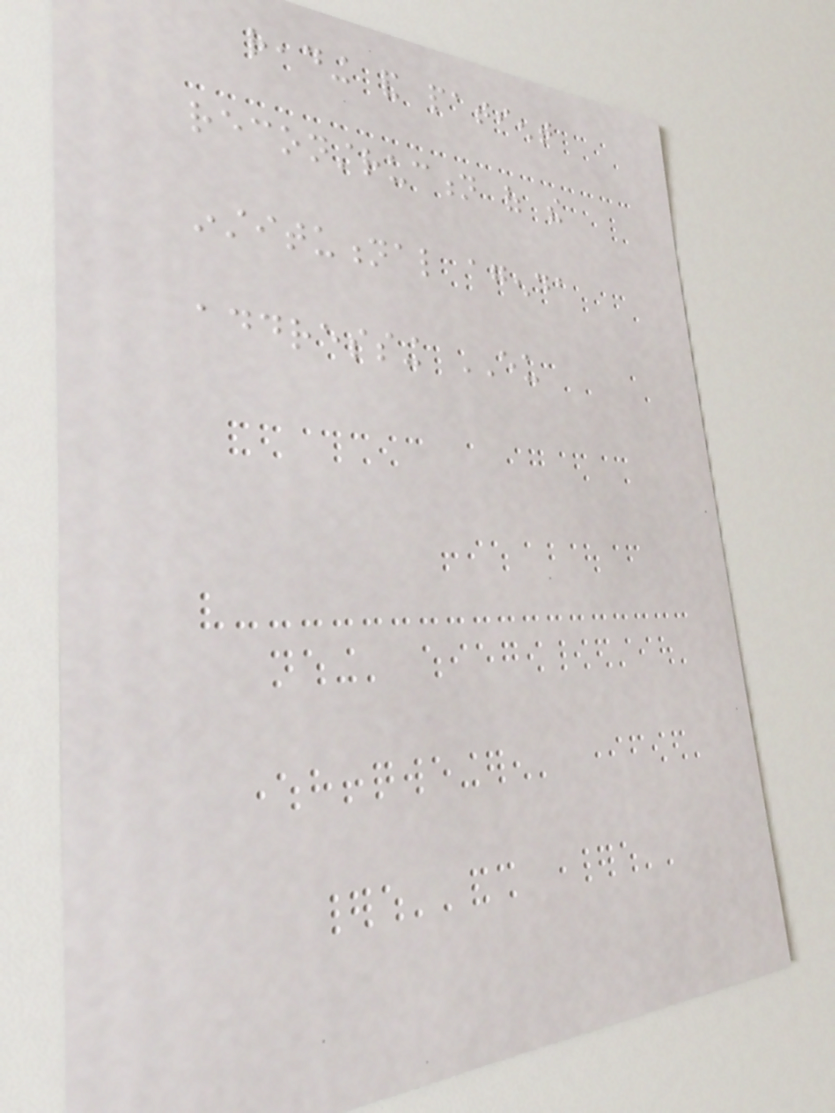reading and patient
reconstruction of the
institutional agenda
addressing EU
